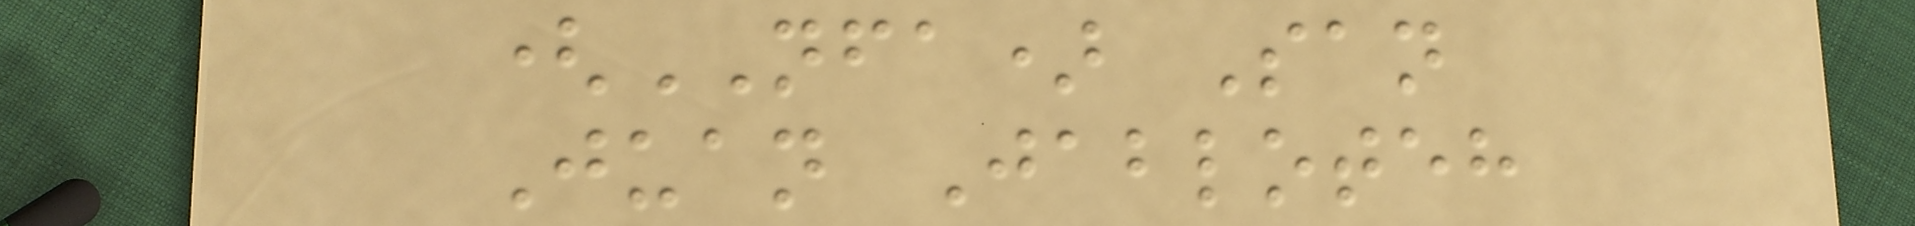(NFA) San
Juan Jabloteh
